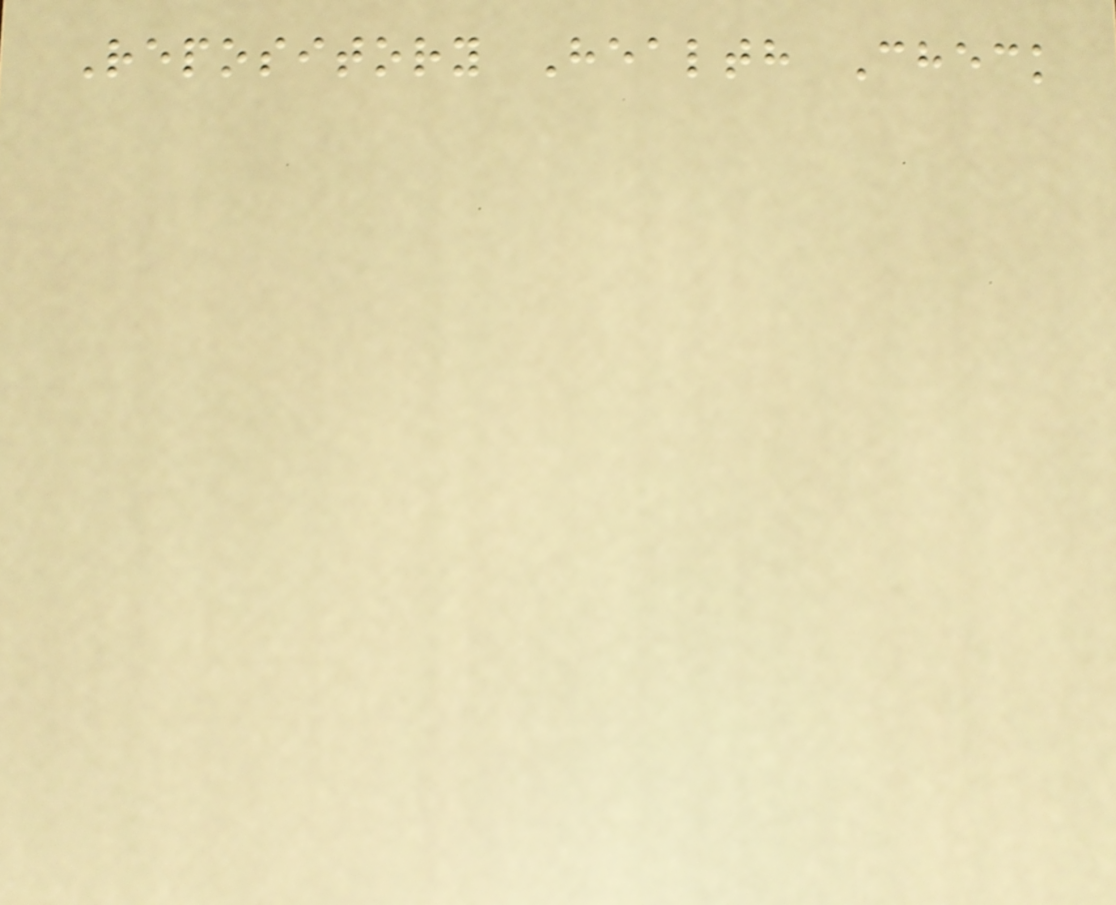Repository Health Check
